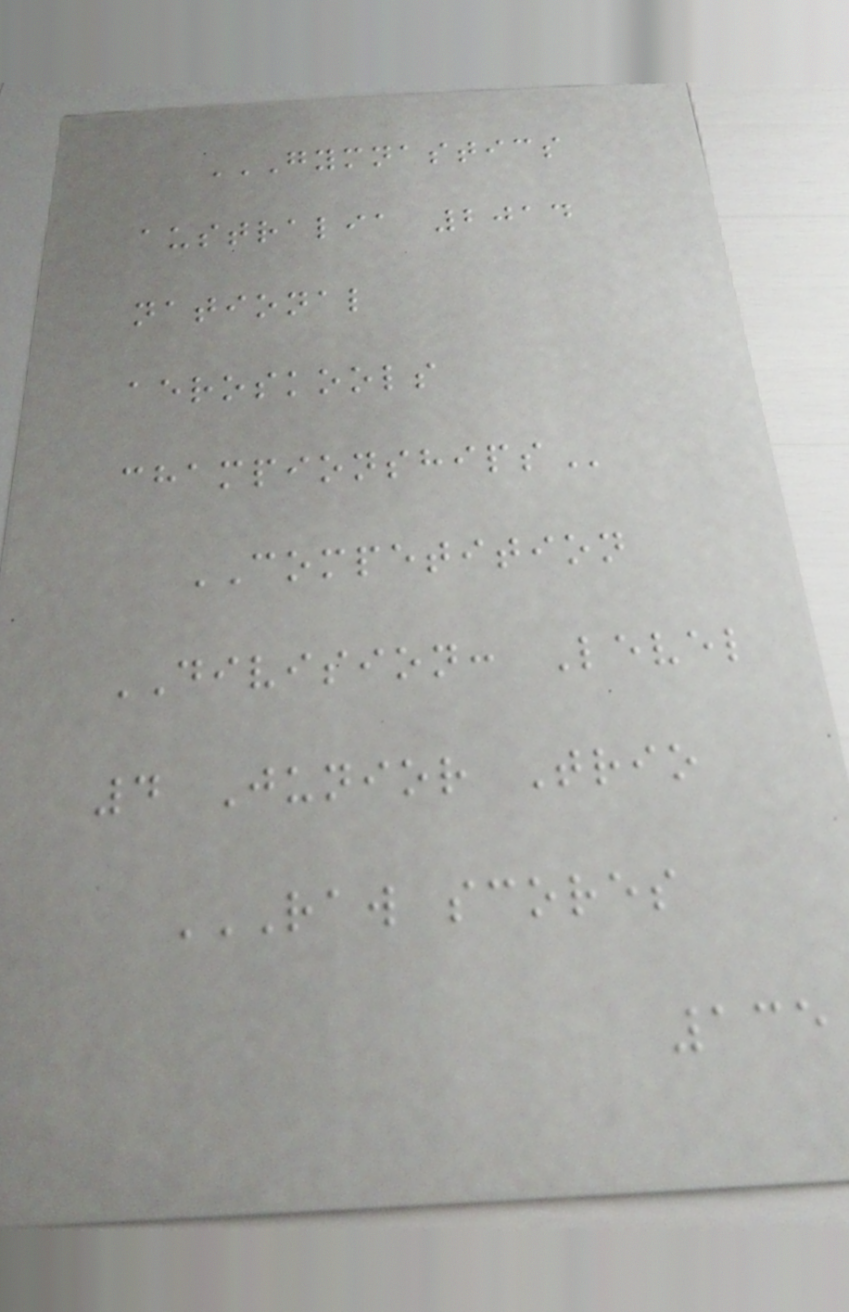GYMNASTICS
AUSTRALIA 2014
NATIONAL
AEROSKOOLS
CHAMPIONSHIPS
COMPETITION
DIVISION: Level
4 Junior Trio
RAW SCORES
135
